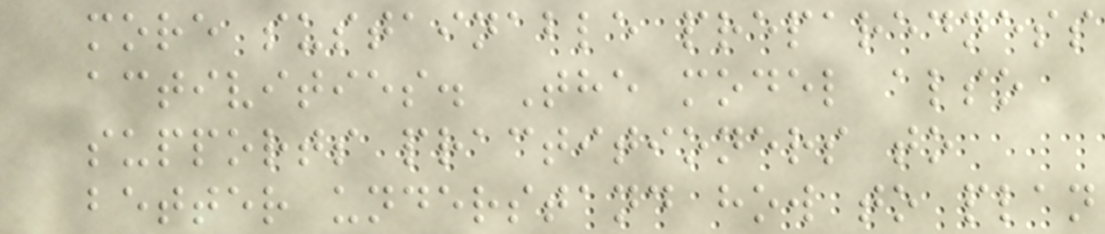more sustainable preparedness
activities. The model also
supports practitioners to
better understand how to plan
